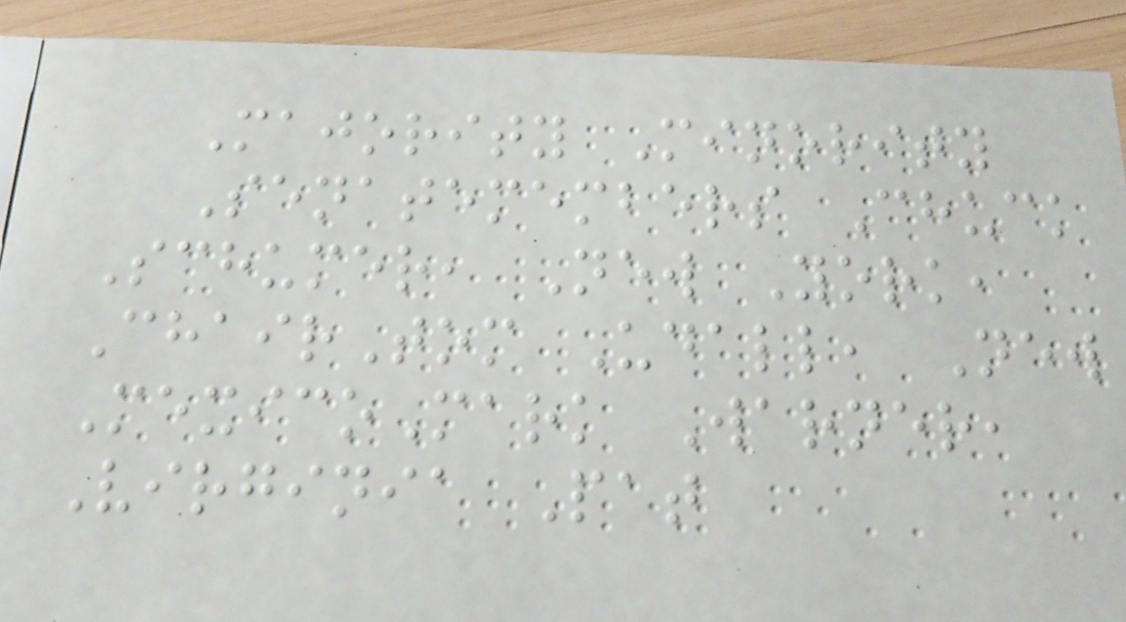Majority Minority
Senatemembers Chuck
Schumer, New York,
ChairTom Udall, New
MexicoMark Warner,
Virginia Pat
